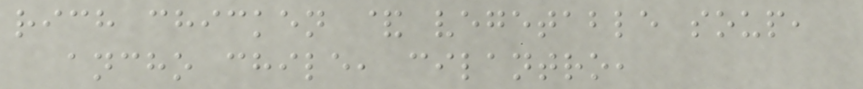rich chicken & vegetable soup,
ancho chile, cilantro,
